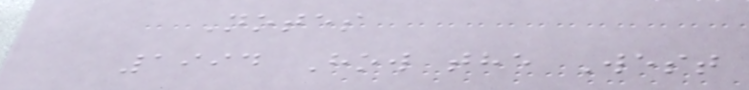Notes
1994 How the West
